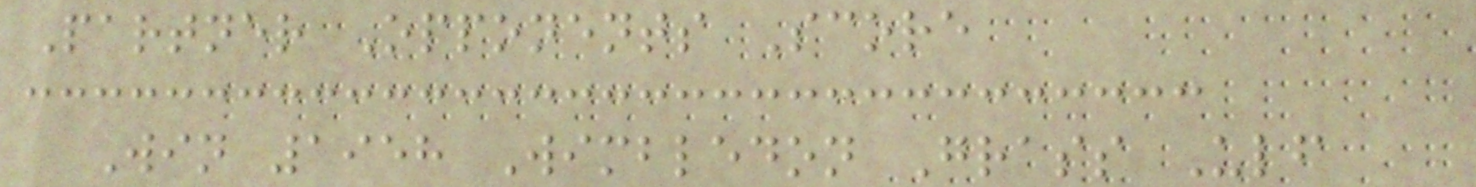Partner Opponents Score
Win 1958 Wimbledon Grass Ulf
